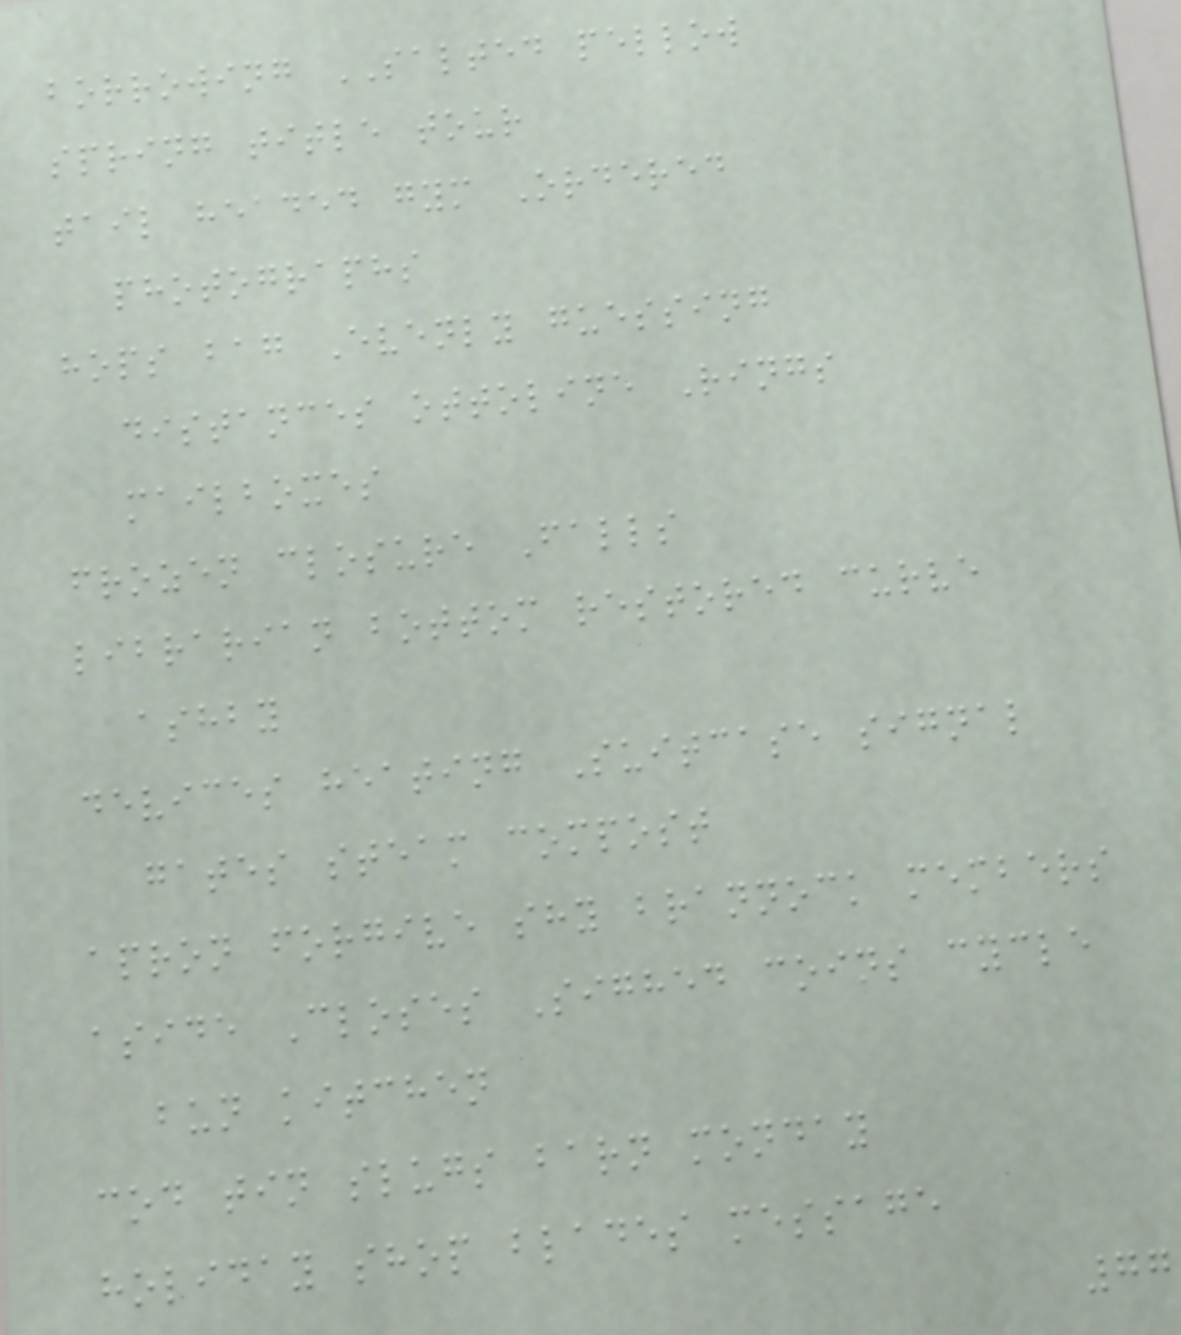borrowing SALTED pellow
spring title tour
tail headed gym Ordered
photographs
hops bag Evenly guessing
distances ottoline Rings
mailboxes
frozen closure Falls
librarian bottom restored curve
ashby
devices heating Suitcase signal
gates steam compost
apron forgive shy brannock members
aside Closes Sighed coins cycle
bun kitchen
cod tin slugs barn monday
holiday shop blades message
77
